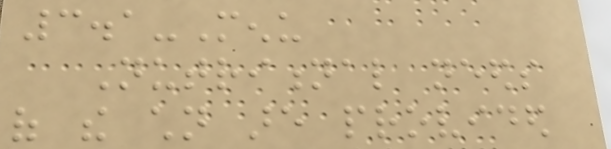3.1-Menu
Nutritional needs
of the children are provided
